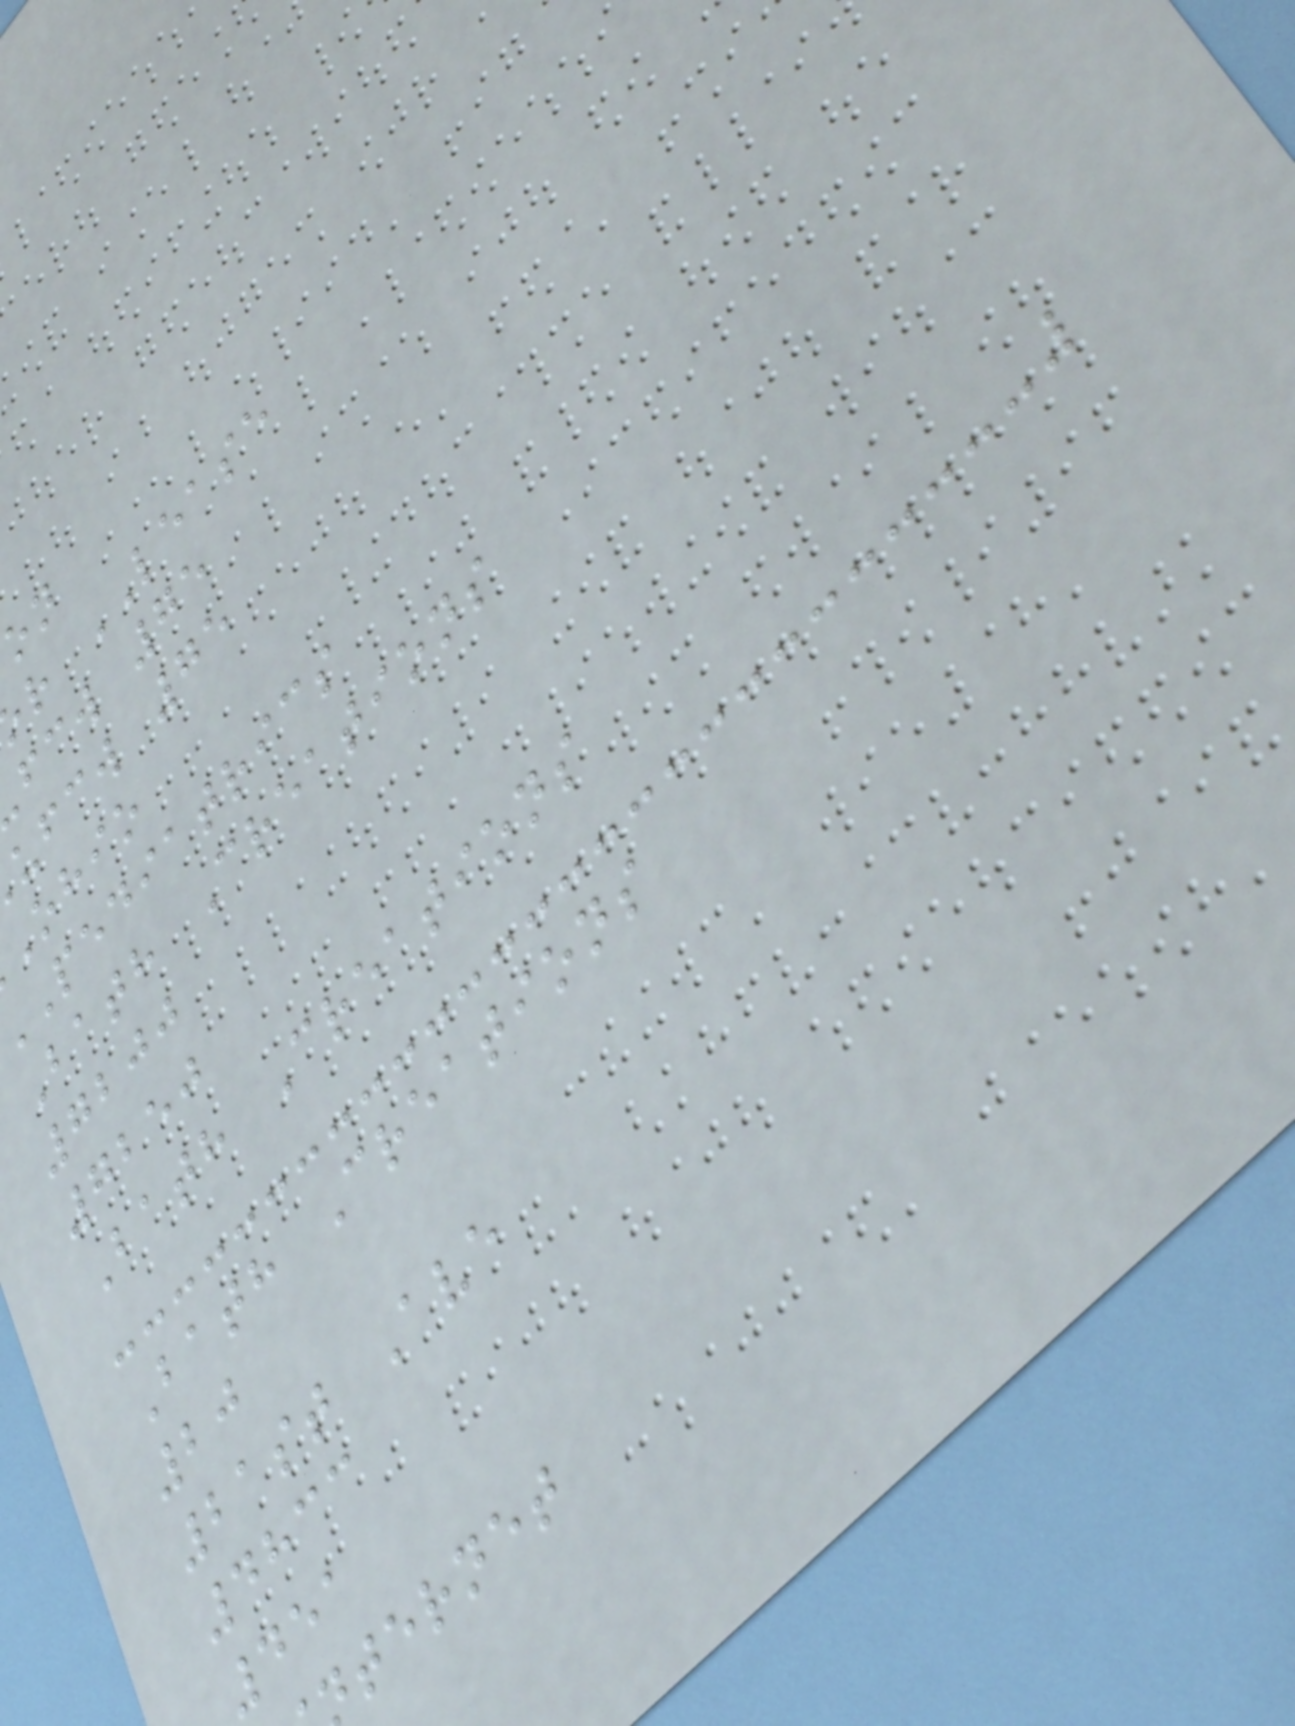r LEASE
fcw 75
ufcw 75
ohio
pediatrics
Bath Creations
7200
7250
Bath Creations
Bath Creations
20
21st Ave
4833
451
ternet
